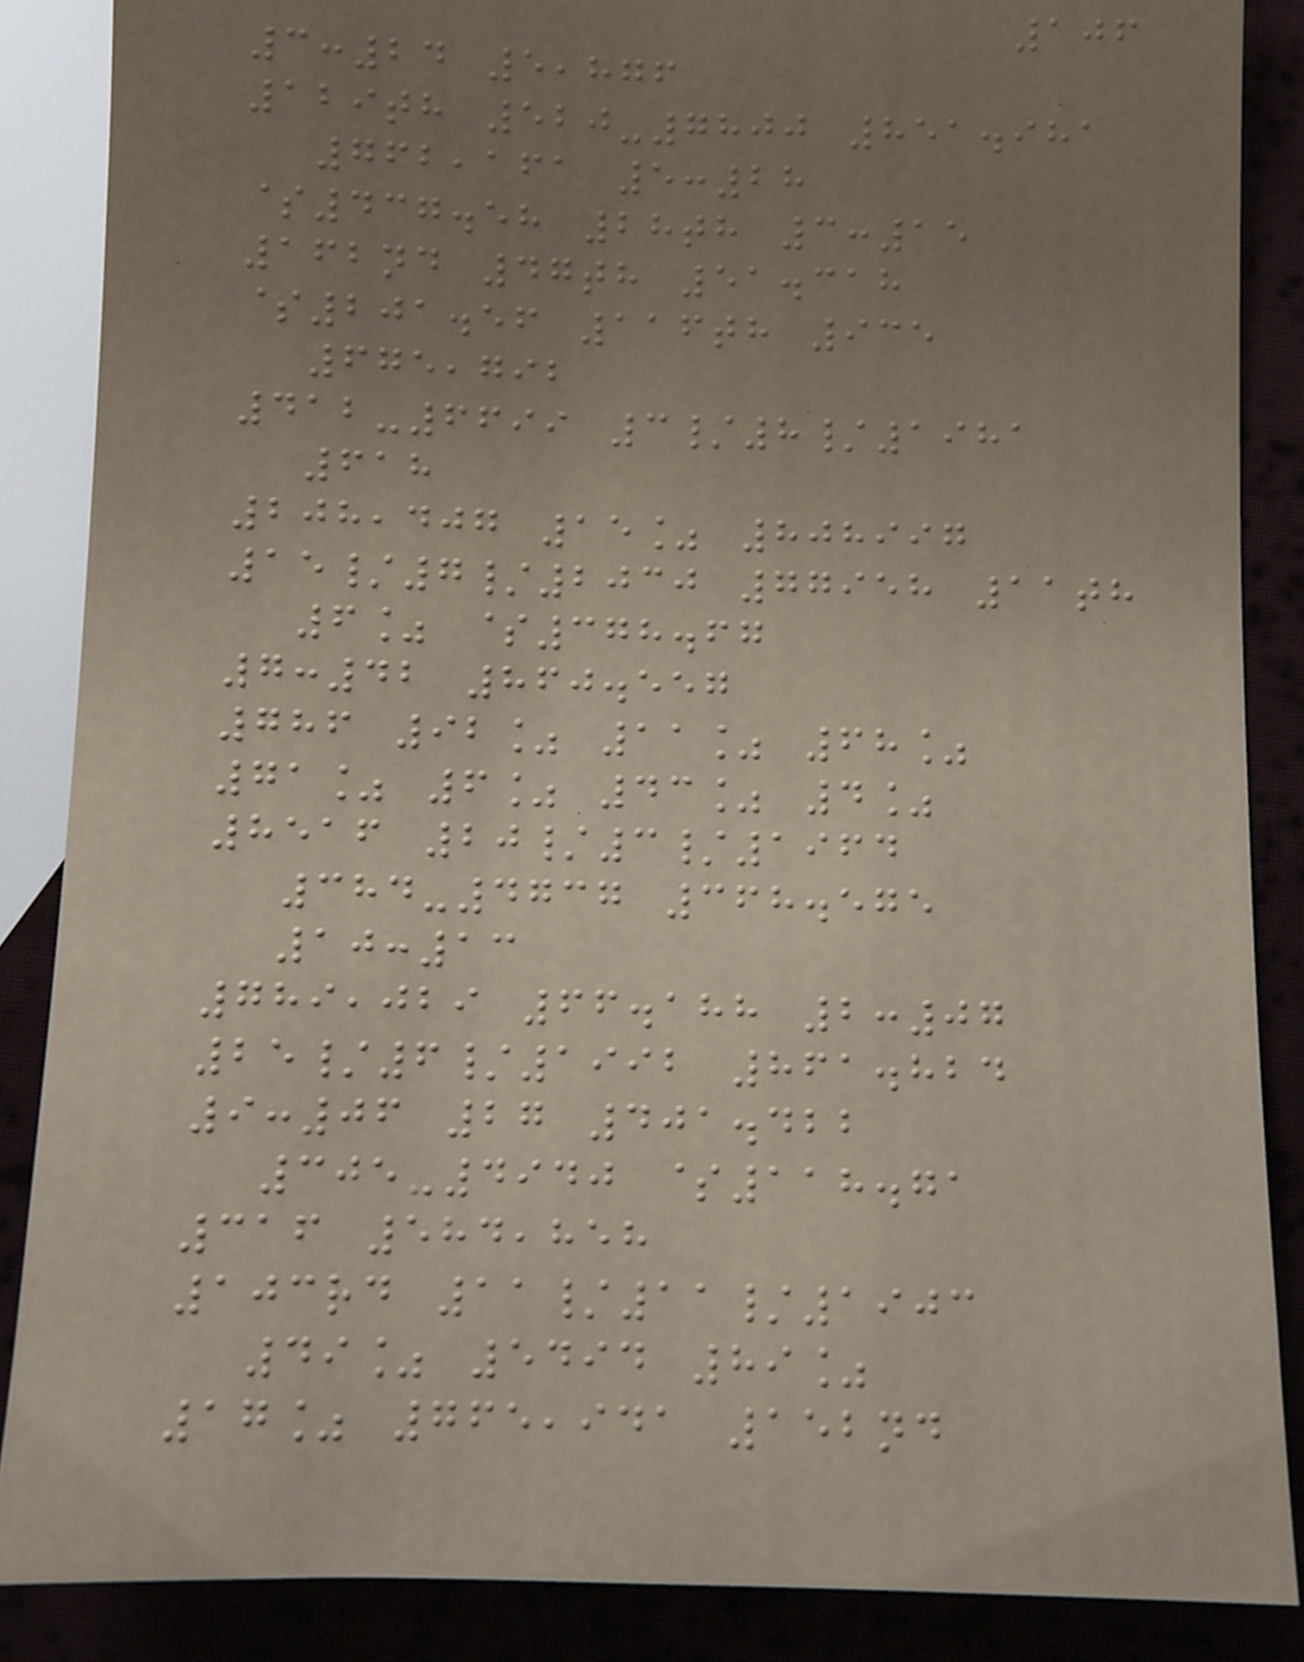106
3:24 5,876
129th 520-7800 851.981
762,161 5:28
$437.58 28th 3:15
162nd 47th 51.318
$201.56 116th 935
675,792
412-6699 3/8/1981
618
208,407 15% 808997
15/7/2030 77958 11th
6% $378.67
7:42 860.557
786 92% 11% 68%
71% 6% 43% 4%
8516 20/3/1964
384-4737 368.575
10:13
789,029 66.188 2:07
25/6/1992 861.824
9:06 27 401.422
305-4940 $118.71
316 584,858
103rd 11/11/1903
49% 5494 89%
17% 765,941 152nd
